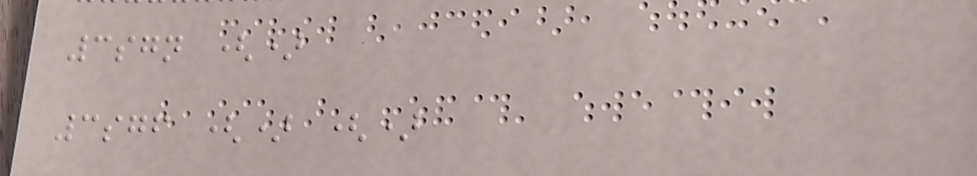3sgn ()
3sgf () ()
